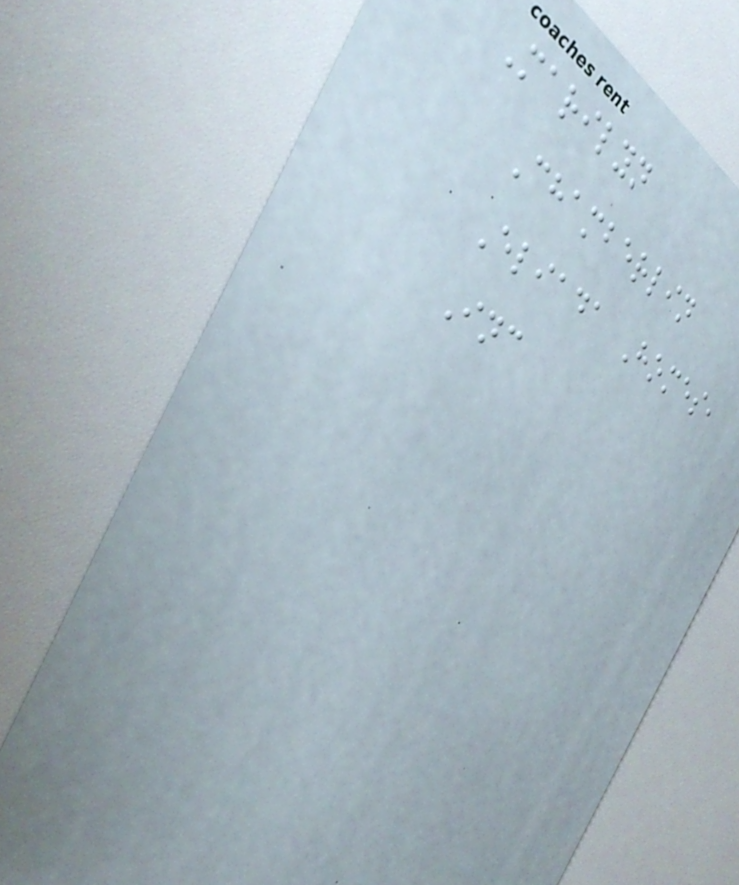Marilyn
Chamberlin
Eliada Homes,
Inc
